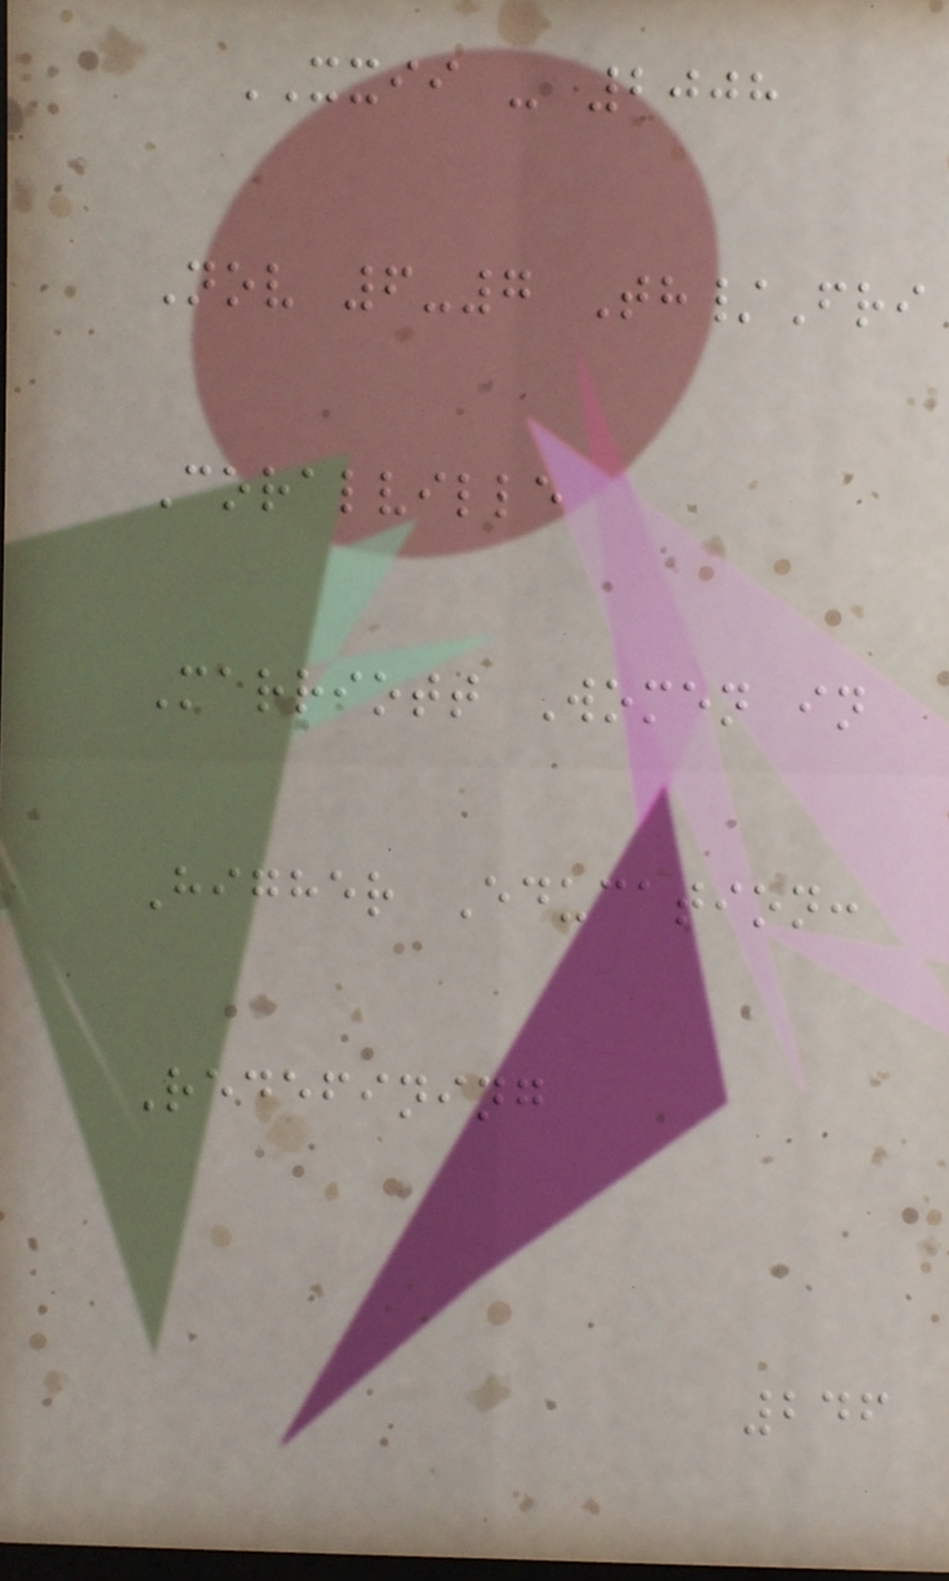XXII - 2008
Nov 6-7 Th/Fri
Coralville
Marriott Women in
Higher Education:
Redefining
246
